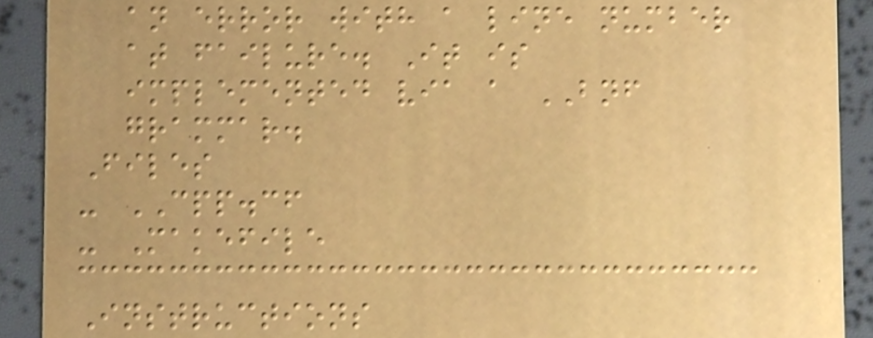an error with a line number
at failure. It is
implemented via a BNF
grammar.
Files
- CPP.cf
- Makefile
Instructions
